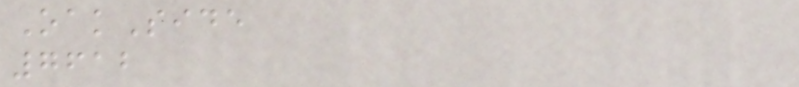OakSide
7612
